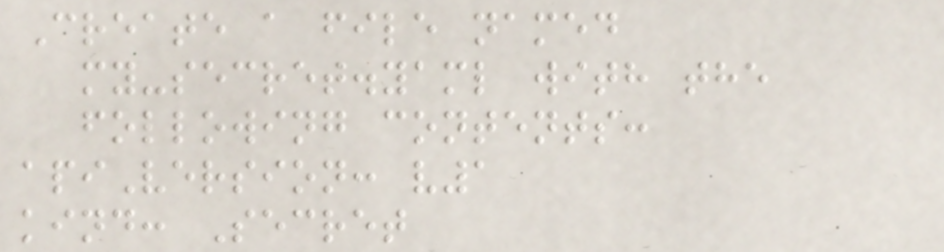Create a file named
my-secret.yaml with the
following contents:
apiVersion: v1
kind: Secret
